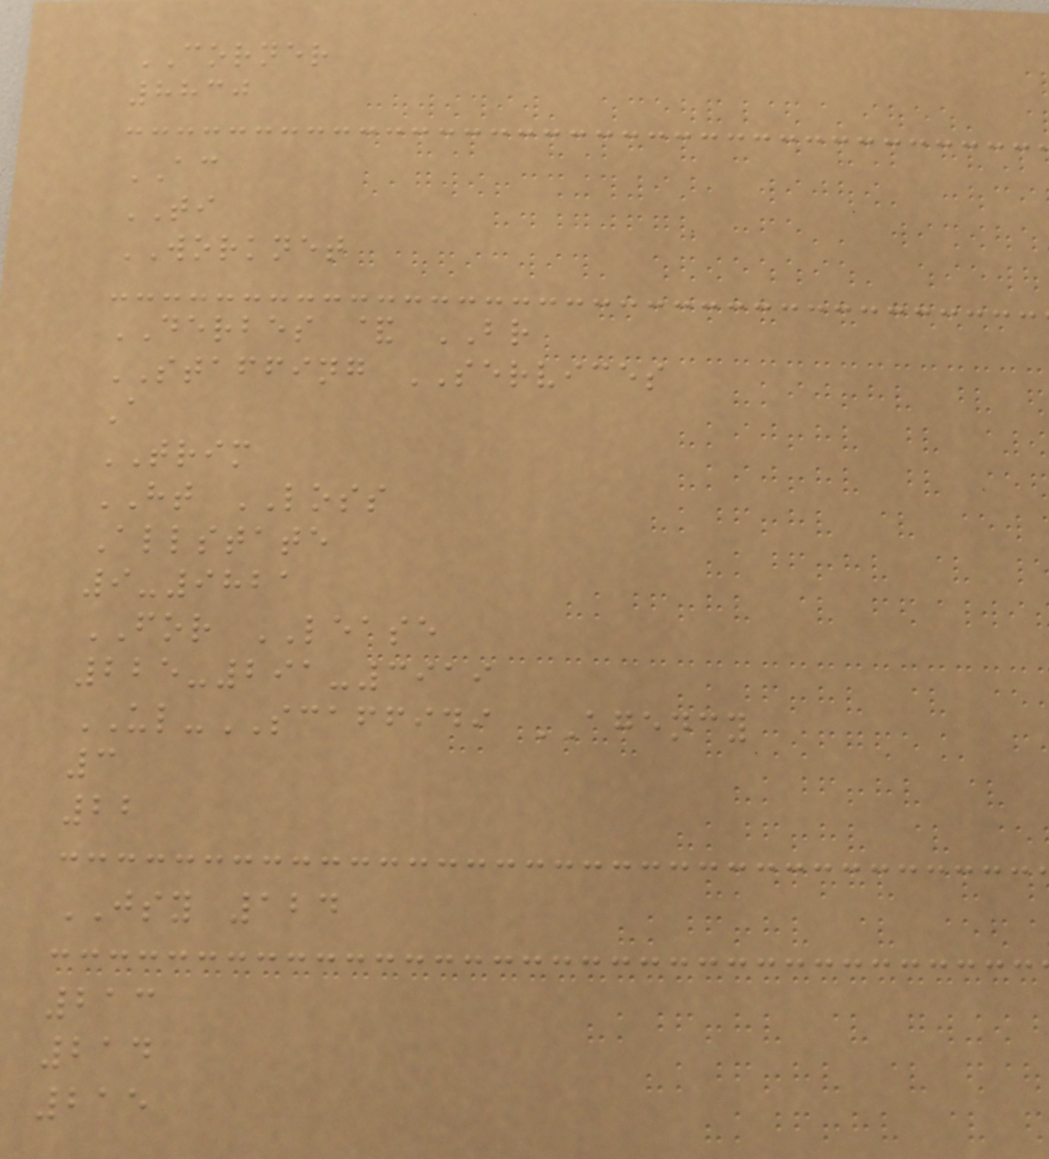CORNER
8830
AC
TI
WORKNET
DERBES & BR
STAFFING SERVICES
A
TRIM
HT LOSS
Allstate
9-9821
FOR LEASE
225-291-3919
UL-SCAFFIDI AGENCY
3
22
JSY 124
213
214
215
